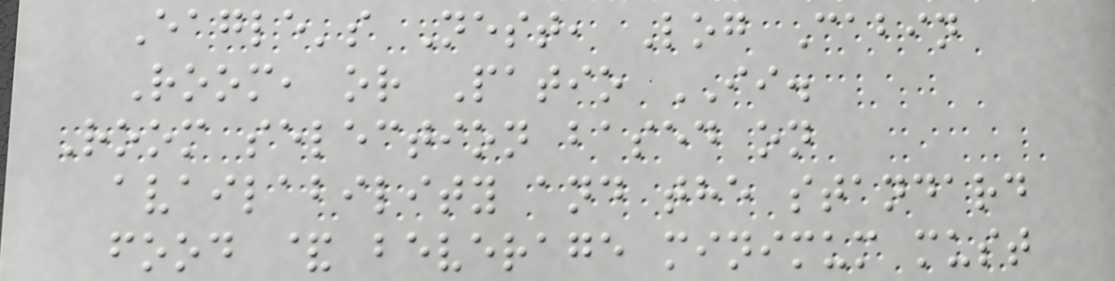Eagle's Nest, Log Cabin
Room, or Patio II.
Room selection based on
availability and the standard
food & beverage minimum must
